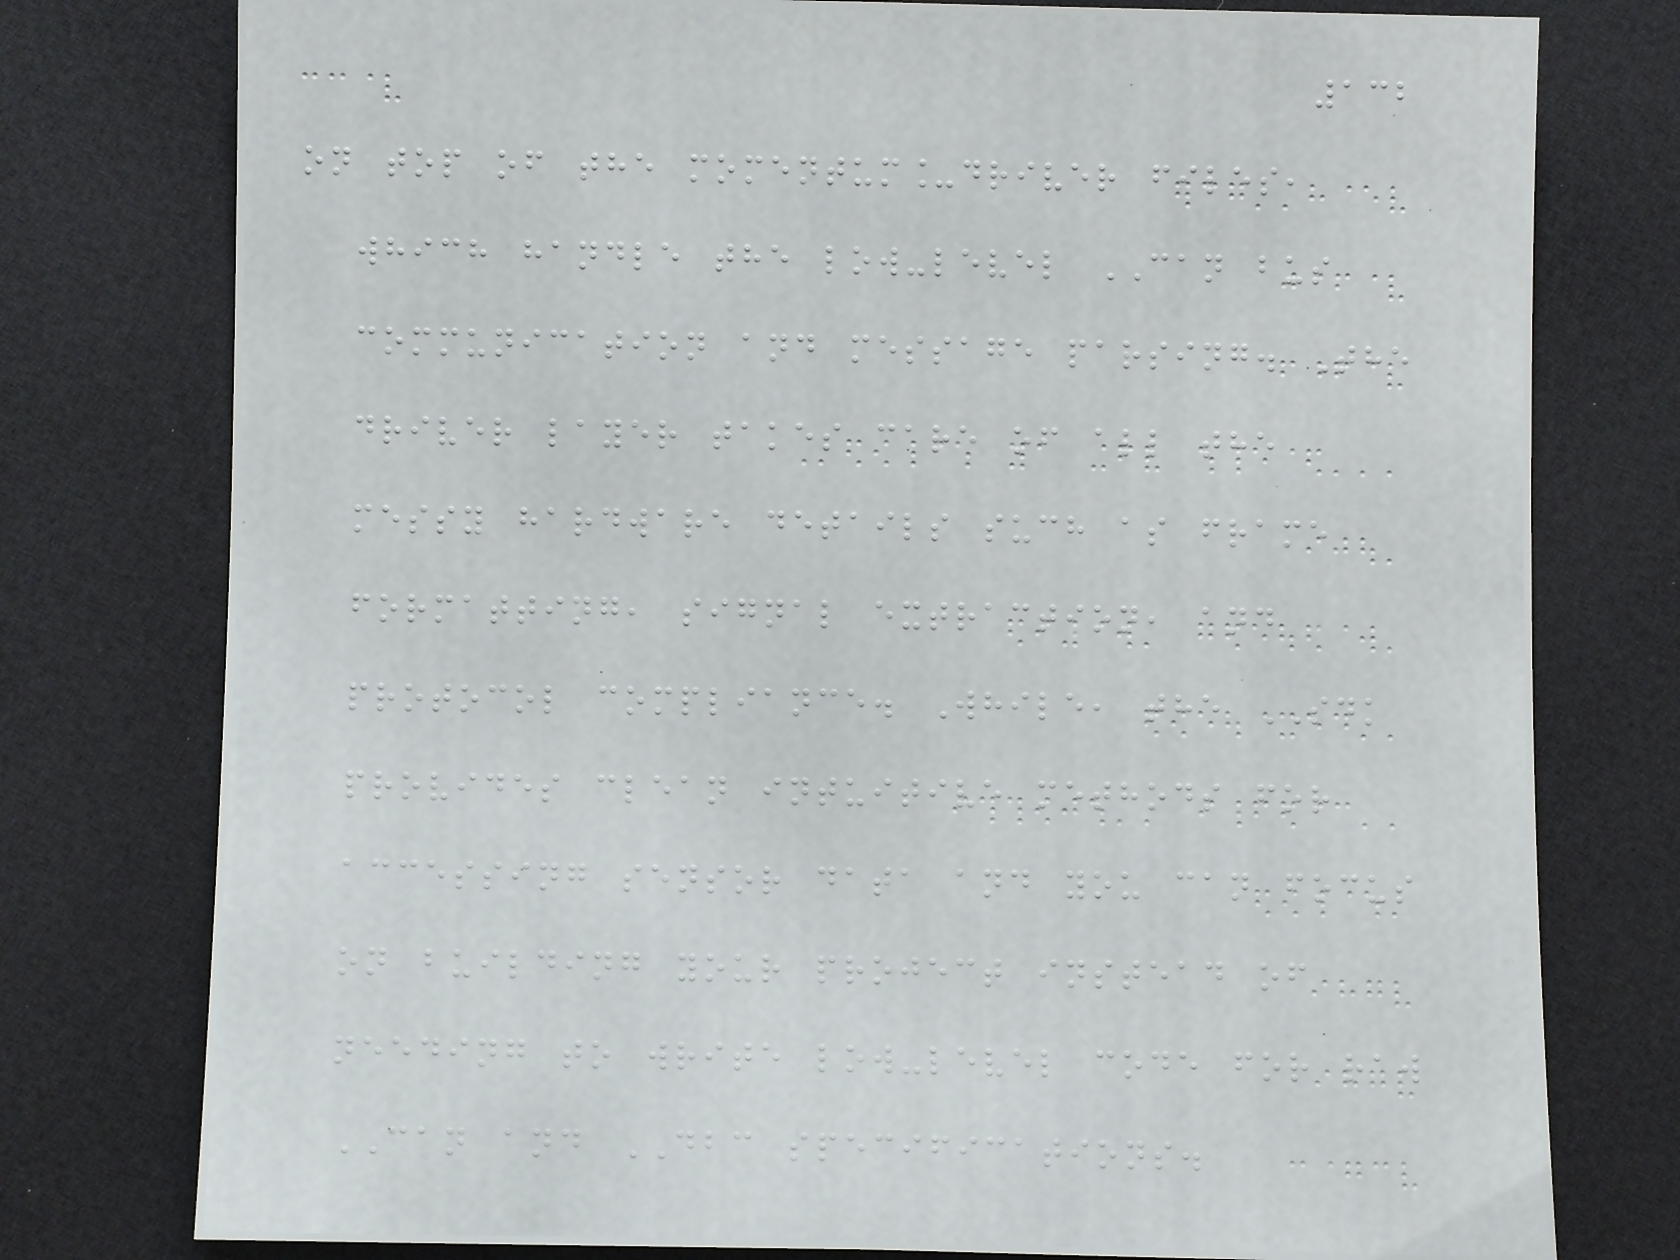132
on top of the momentum_driver files,
which handle the low-level CAN bus
communication and message parsing. The
driver layer takes care of all the
messy hardware details such as frame
formatting, signal extraction, and
protocol compliance. While, the SDK
provides clean intuitive methods for
accessing sensor data and you can focus
on building your project instead of
needing to write low-level code for raw
CAN and DBC specifications.
